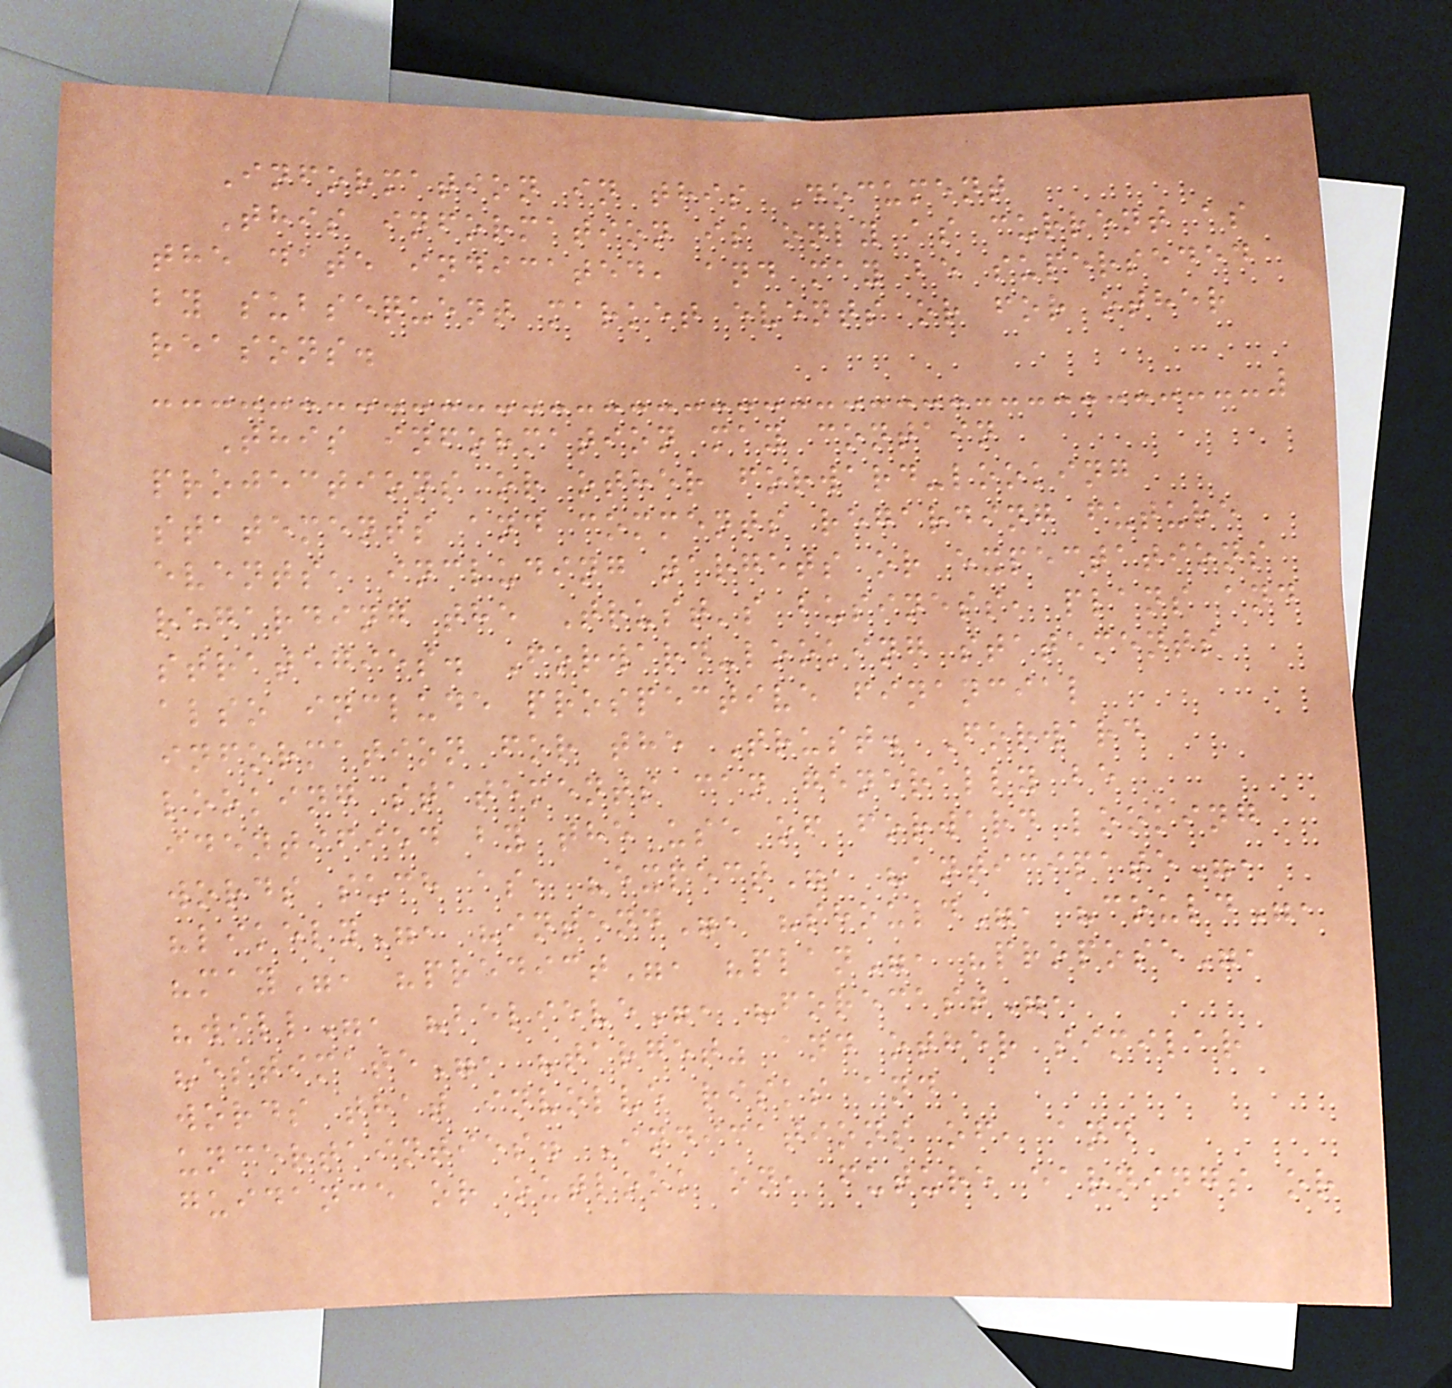Information in this Document
This information is only as current as
the date indicated, and may be superseded
by subsequent market events or for other
reasons.
This information may contain
projections or other forward-looking
statements and comments regarding future
events, including targets or expectations
regarding the Trust's business, plans and
strategies. Forward-looking statements
also include prospective financial
information for the Trust. Forward
looking statements can generally be
identified by the use of forward looking
words such as, "expect", "anticipate",
"likely", "intend", "should", "could",
"may", "predict", "plan", "propose",
"will", "believe", "forecast",
"estimate", "target" and other similar
words that involve risks and
uncertainties. Indications of, and
guidance or outlook on, future earnings or
